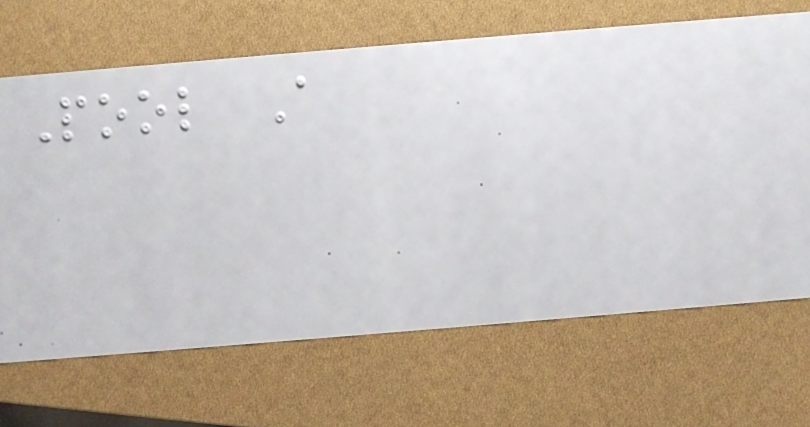Pool A
